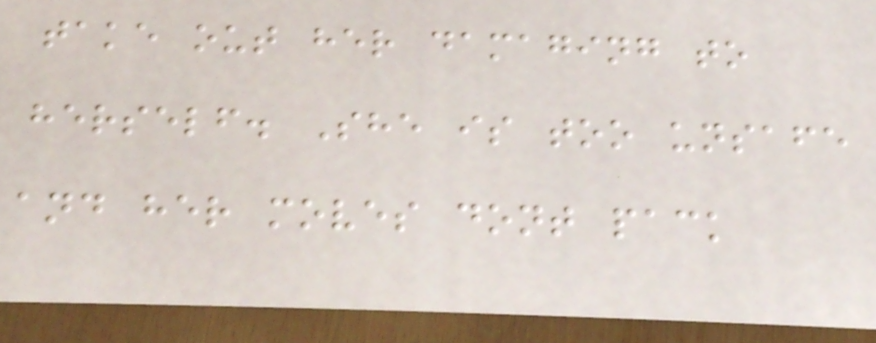take out her damaging to
herself. She is too unsafe
and her moves dont pack
